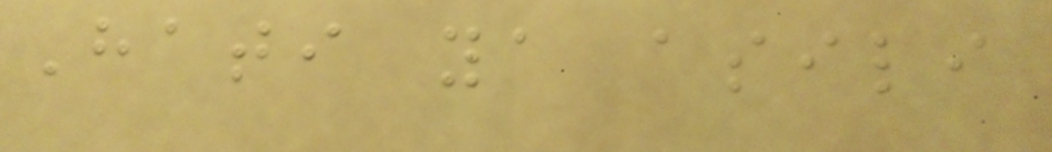Hati ya asili
